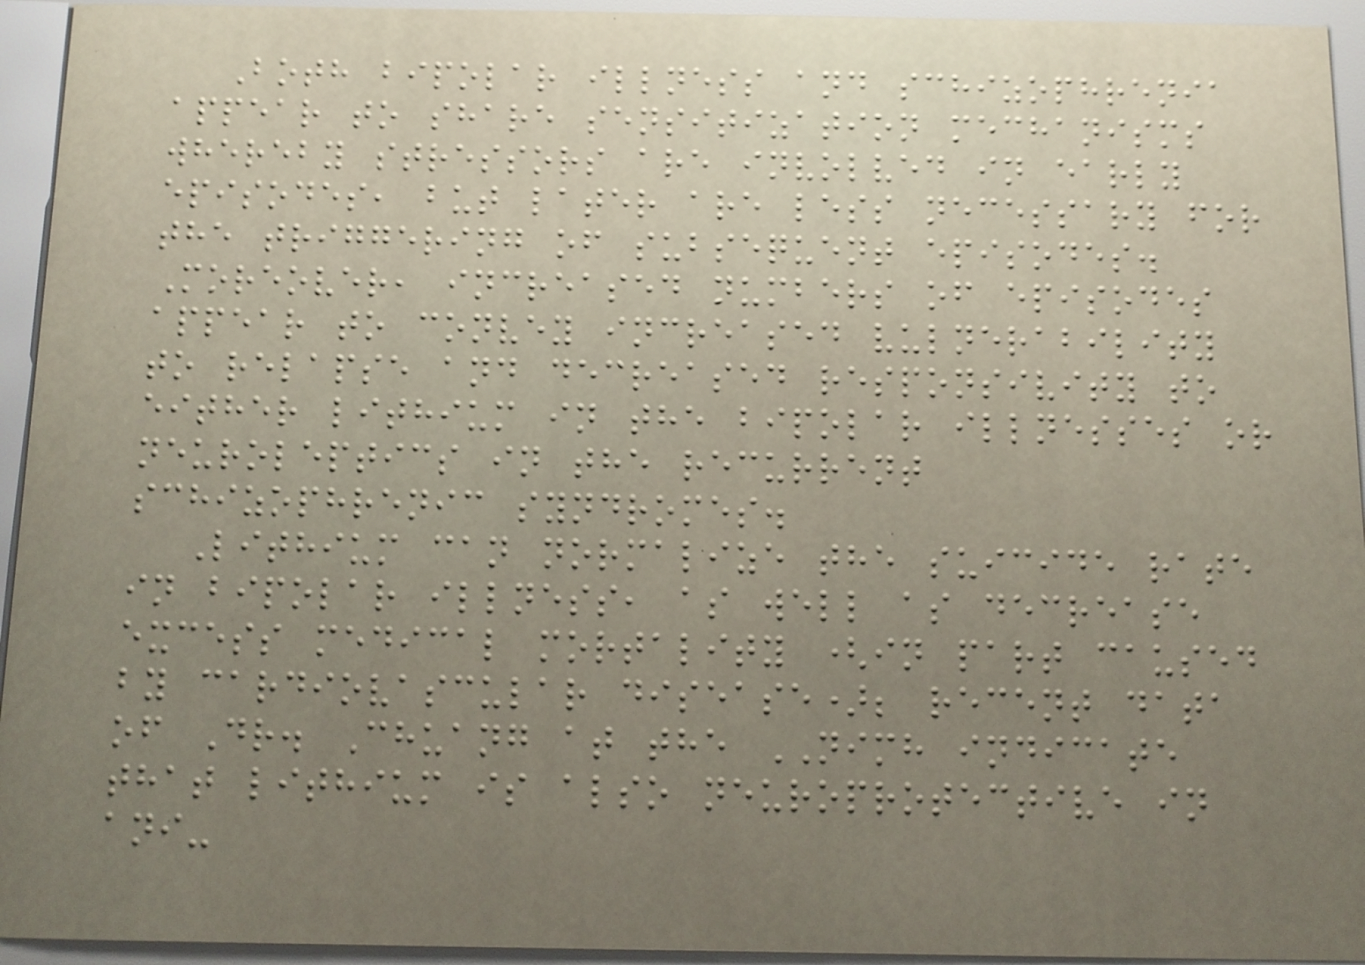Both bipolar illness and schizophrenia
appear to share sensitization mechanisms
whereby stressors are involved in early
episodes, but later are less necessary for
the triggering of subsequent episodes.
Moreover, increased numbers of episodes
appear to convey increased vulnerability
to relapse and decreased responsivity to
either lithium in the bipolar illnesses or
neuroleptics in the recurrent
schizophrenic syndromes.
Lithium can normalize the suicide rate
in bipolar illness, as well as decrease
excess medical mortality (in part caused
by cardiovascular disease); recent data
of Dr. Chuang at the NIMH indicate
that lithium is also neuroprotective in
ani-
